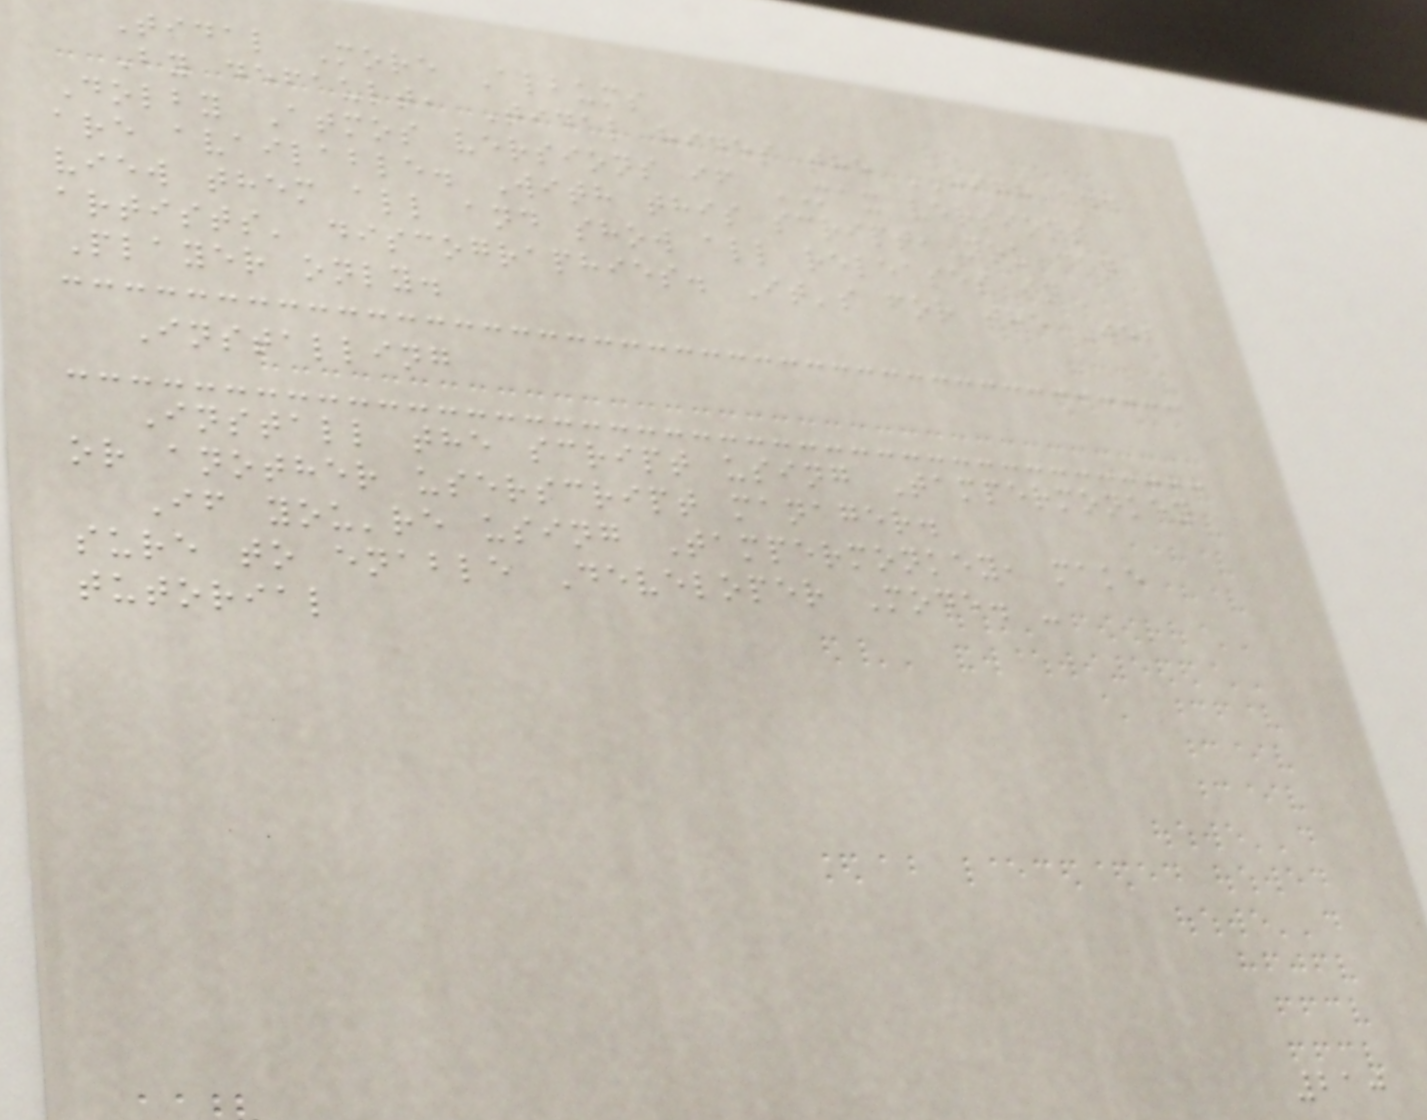Tidal More Albums
By default, Tidal hides the HIGH and
Dolby Atmos versions if MAX versions
are available. With this script, you can
view them all and show all releases in
artists' discographies. It's for the Web
Player only.
Installing
Install the script using Tampermonkey
or another userscript manager.
If you're using Tampermonkey, make
sure to enable Developer Mode. -
tutorial
210
